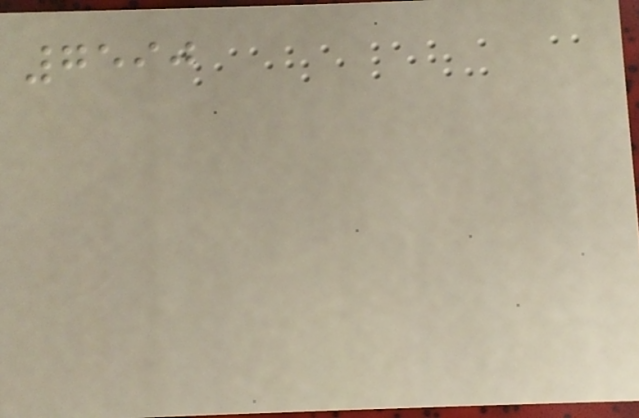7590
